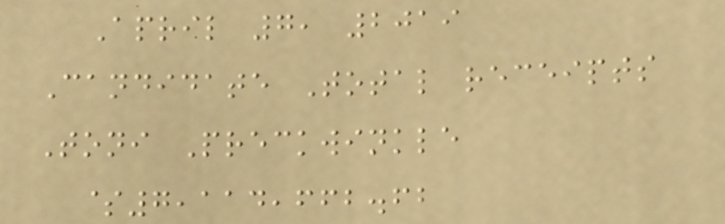April 7, 2019
Candidate Total receipts
Toni Preckwinkle
$7,114,662.62
